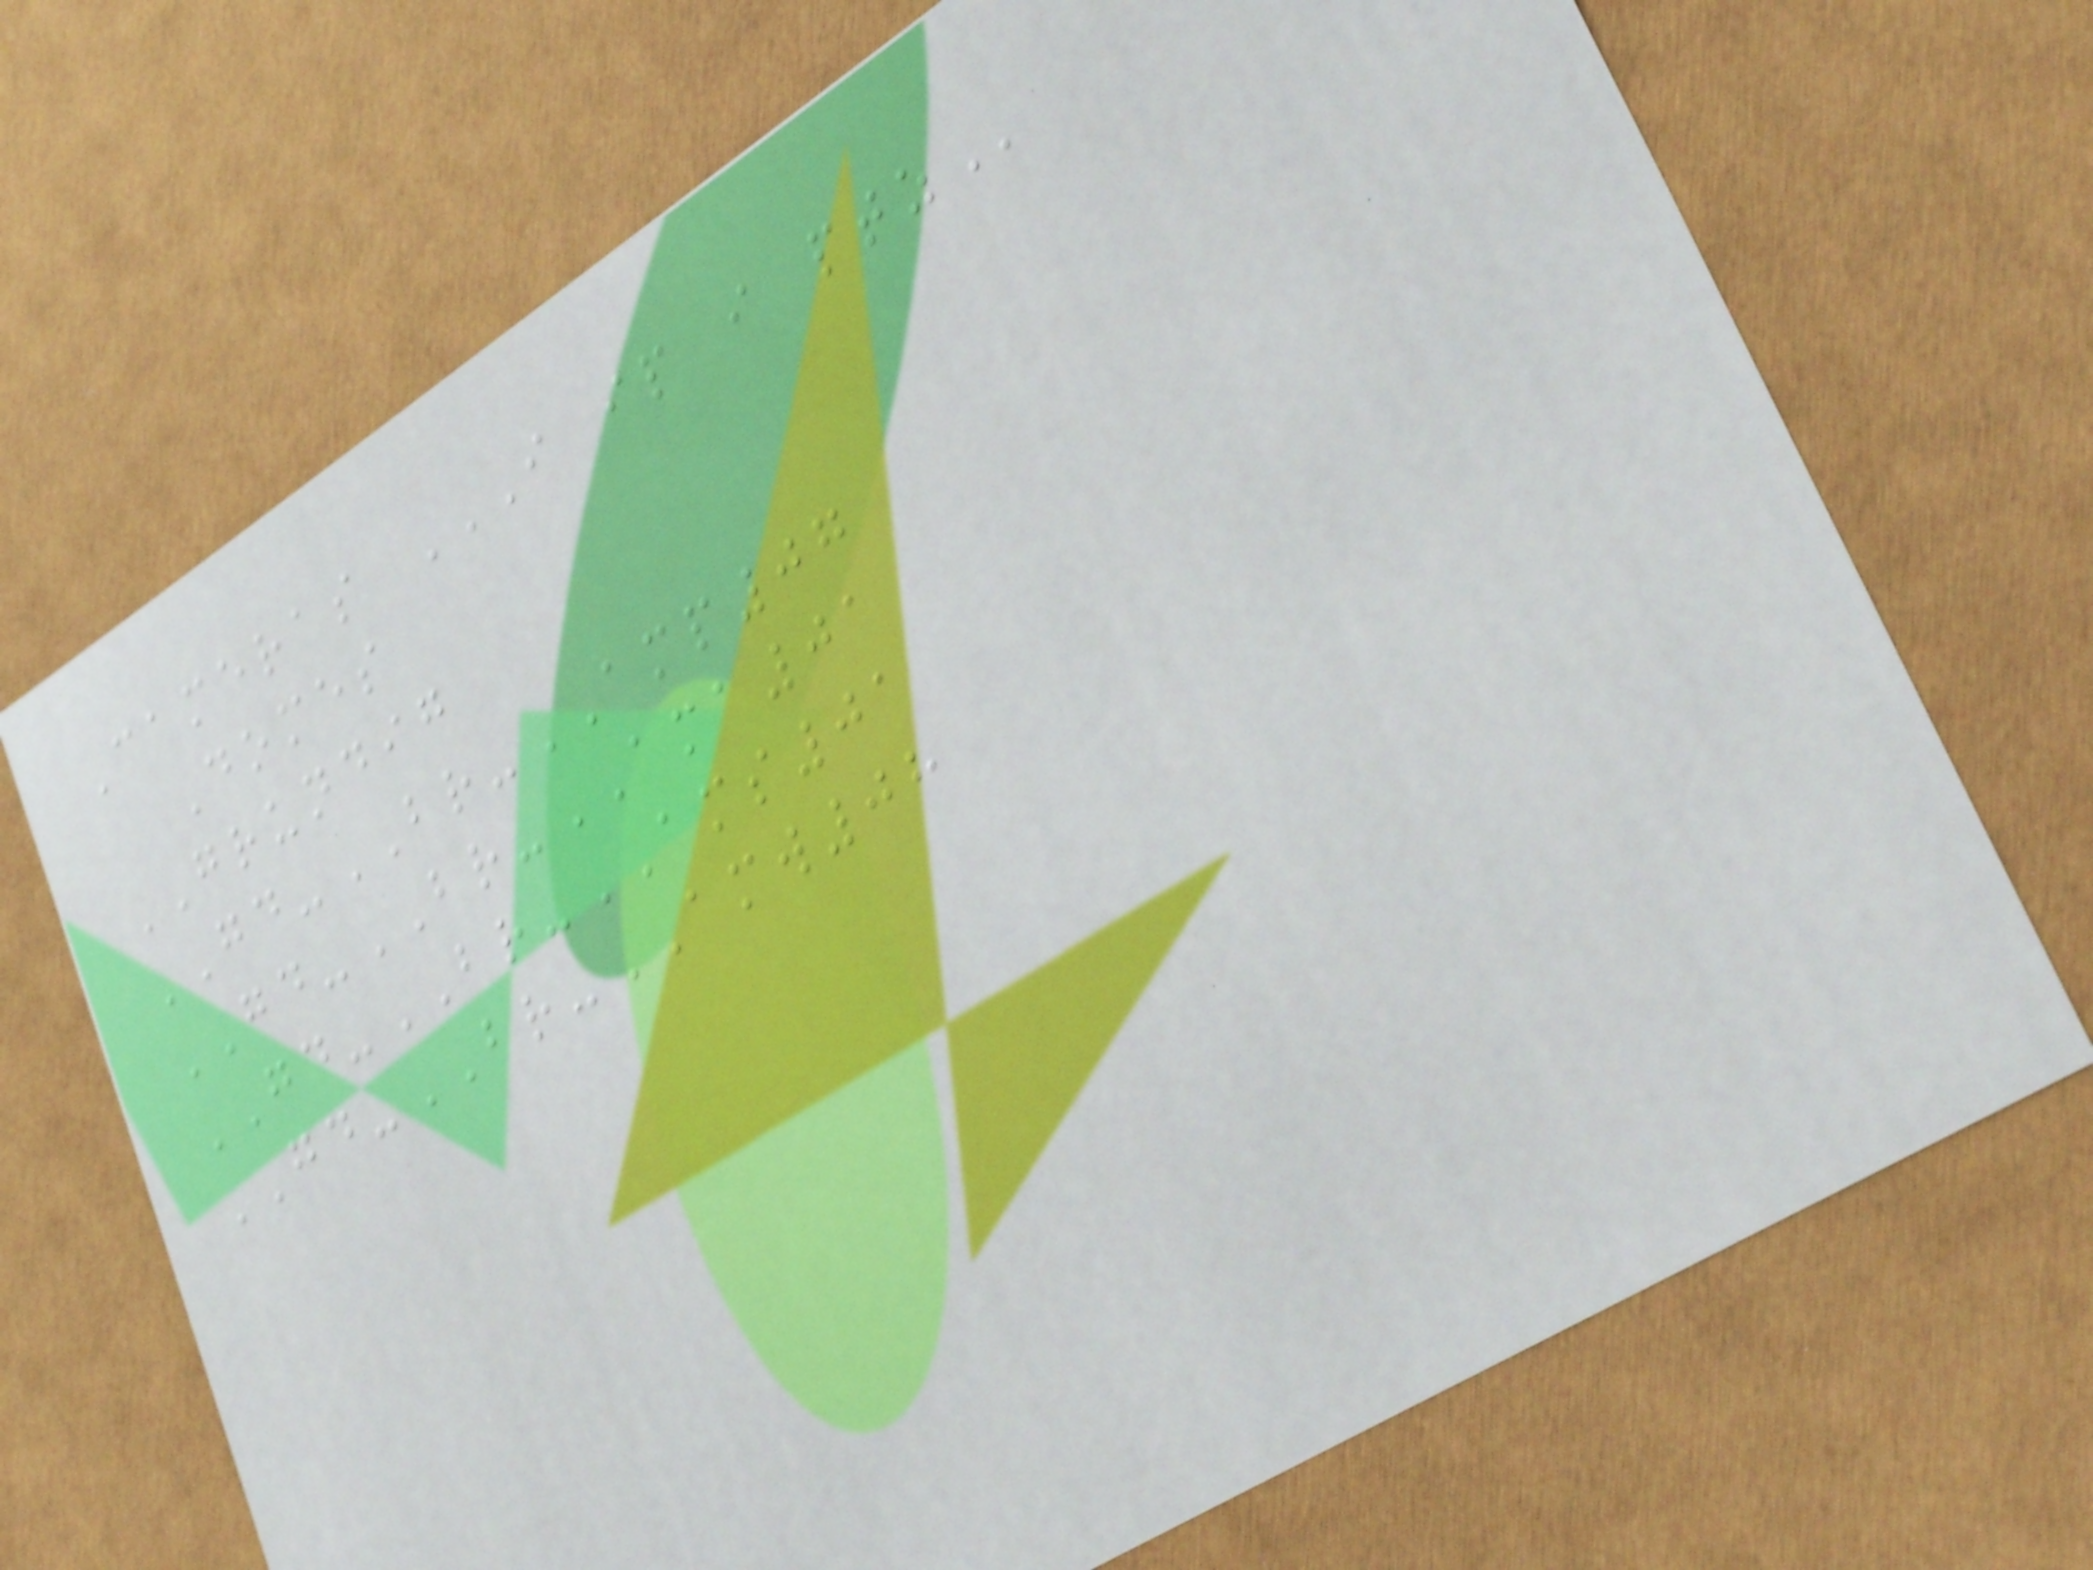Cameras I IP I PTZ
Domes
GRUNDIG
GD-BR-AMP07
GD-BR-AMA01
GD-BR-AMS01
GD-BR-AMW08
